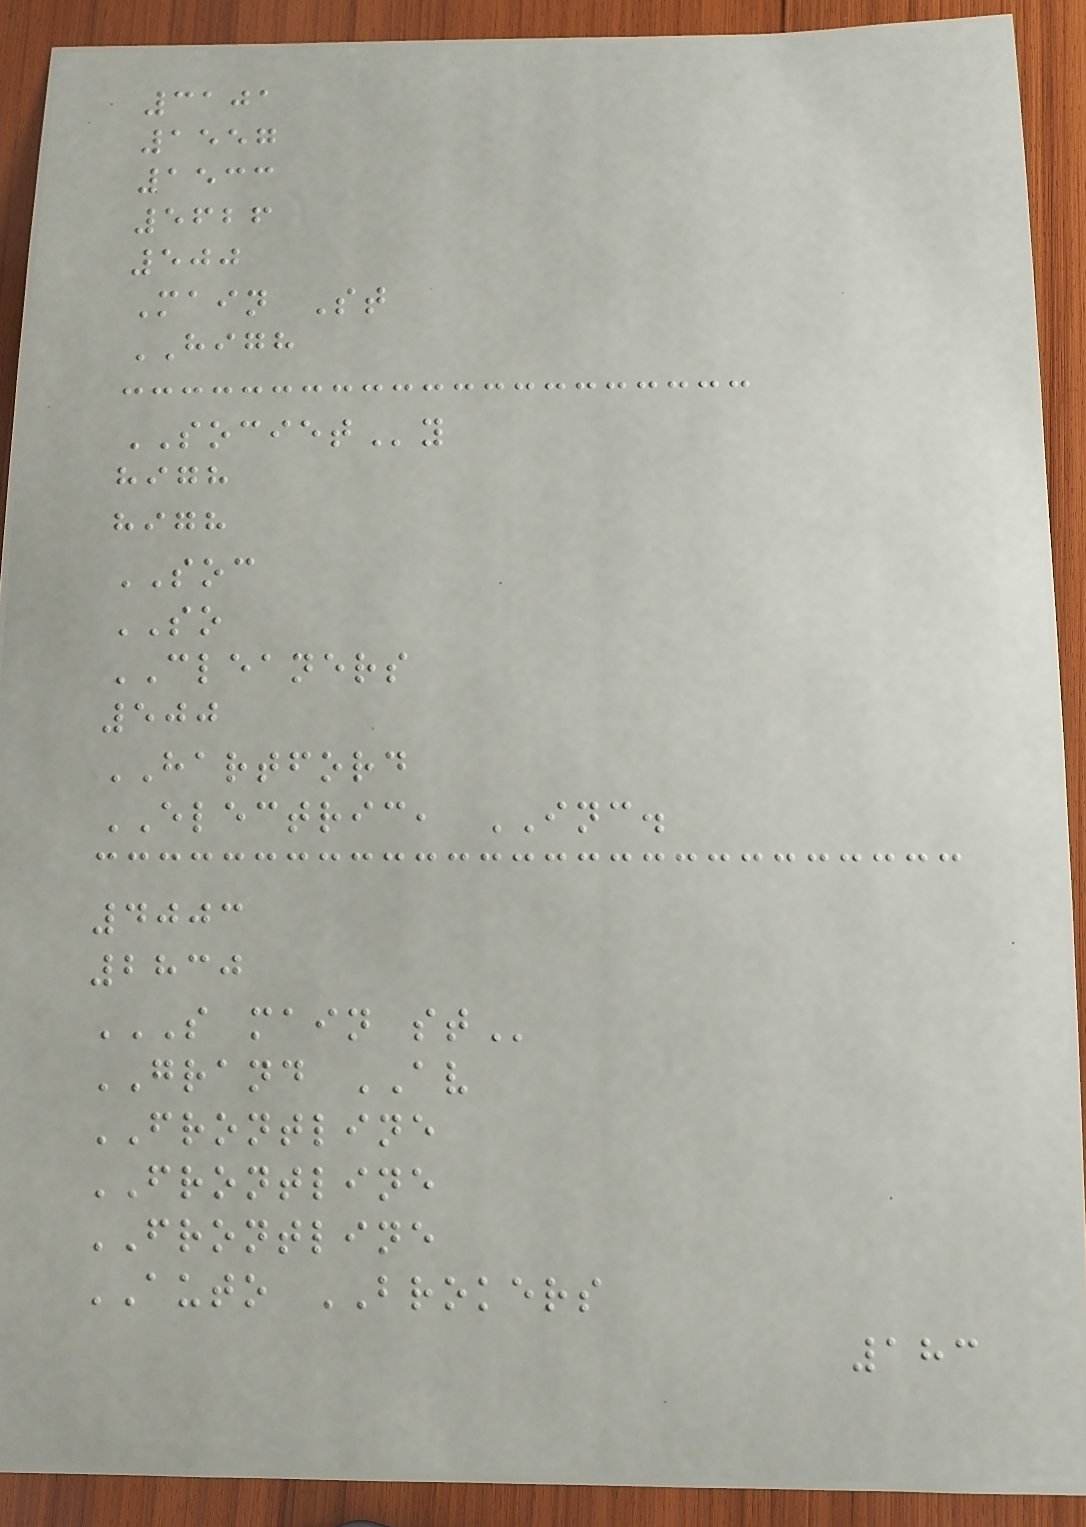3101
1557
1533
5626
500
Main St
HIGH
SOCIETy
high
high
SOC
SO
CLEANERS
500
HARTFORD
ELECTRIC, INC.
4003
2830
S MAIN ST
GRAND AV
FRONTLINE
FRONTLINE
FRONTLINE
AUTO BROKERS
183
